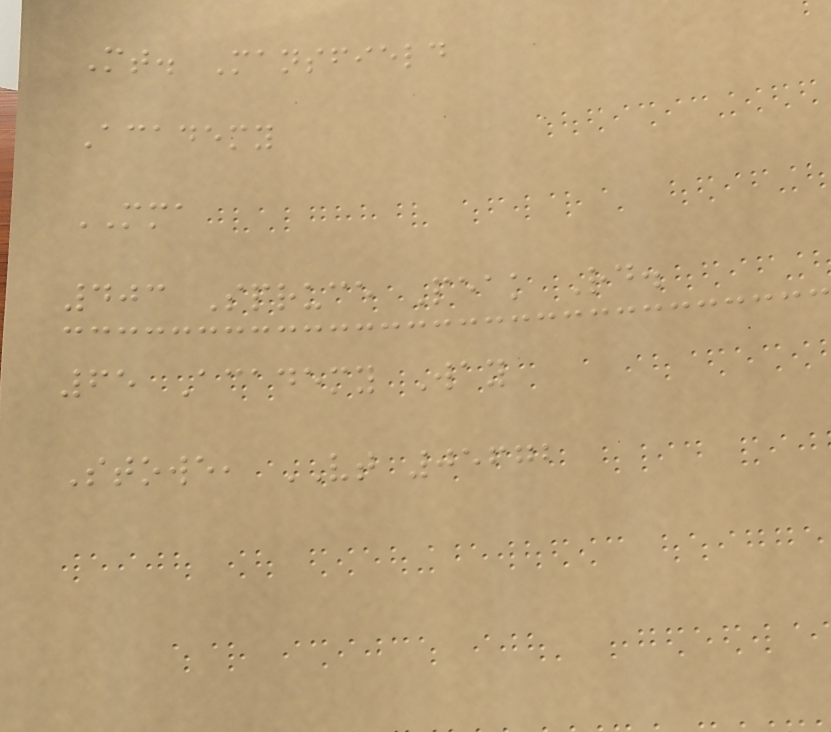Mt. Mansfield
Academy
MMA
403 Spruce Peak Rd.
65 Academy Way
Stowe, VT 05672
